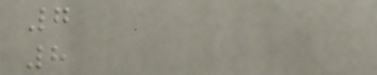7
8
